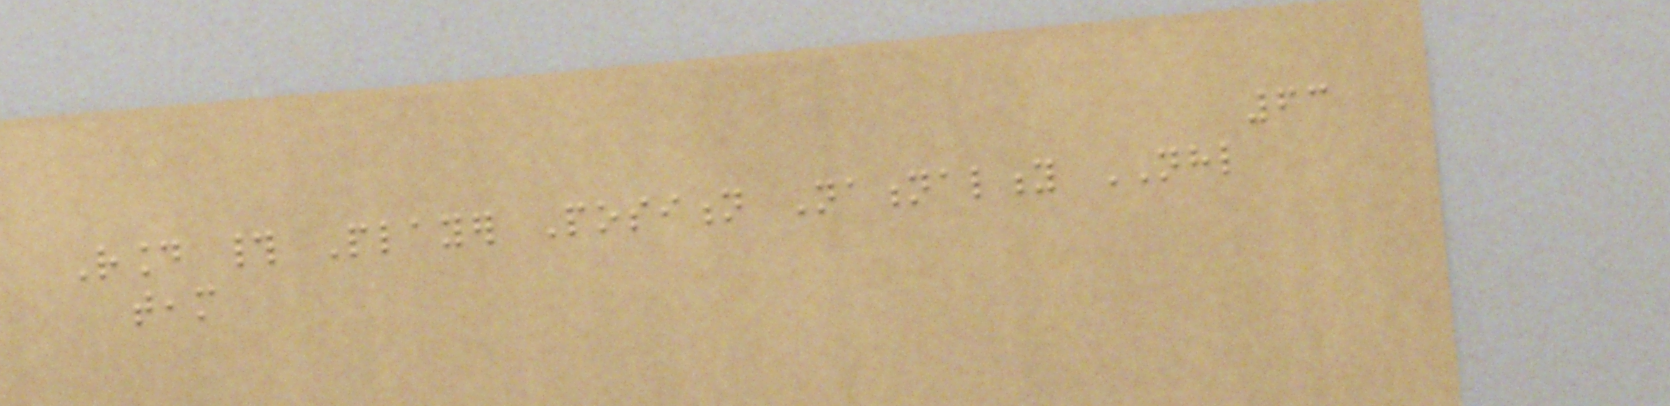63
Round # Player Position Nationality NHL
team
